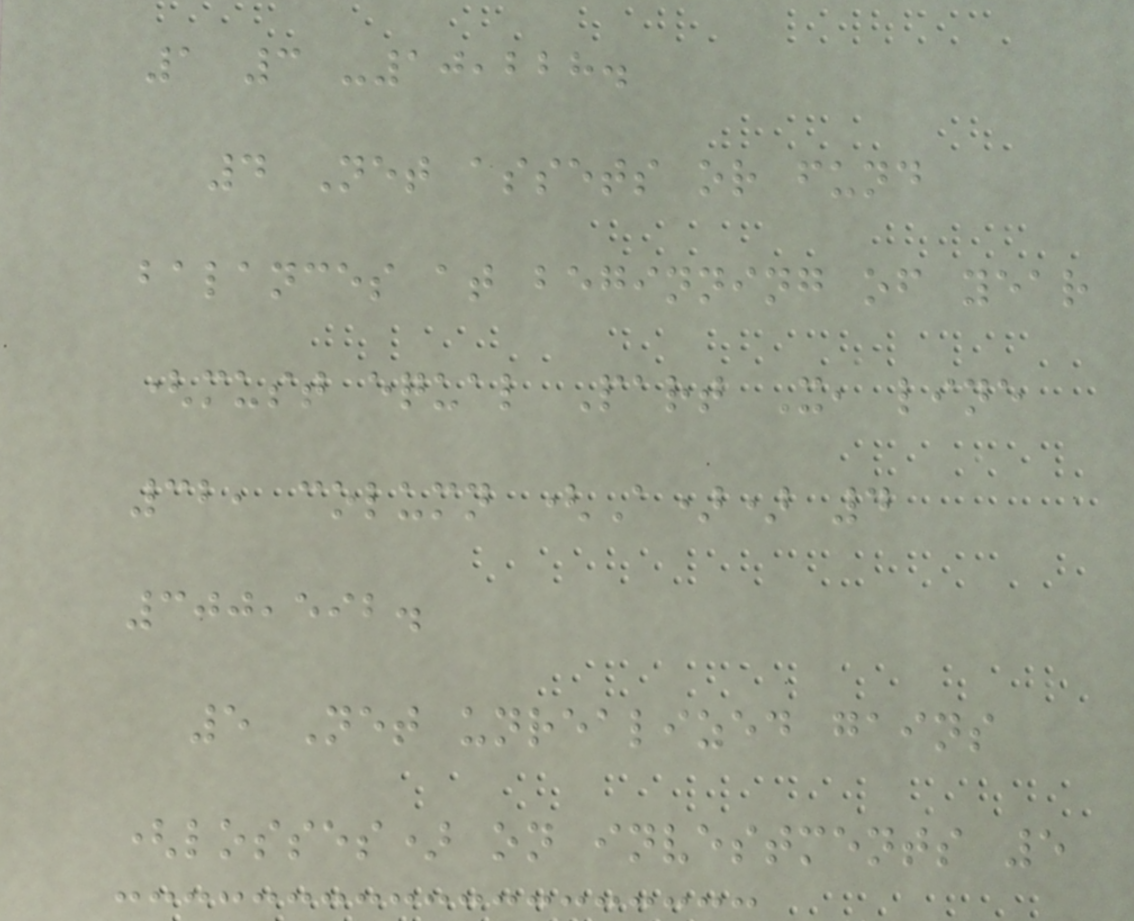1 3 -10,228.
4 Net assets or fund
balances at beginning of year
(must equal Part X, line
32, column (A)) 4
300,592.
5 Net unrealized gains
(losses) on investments 5
